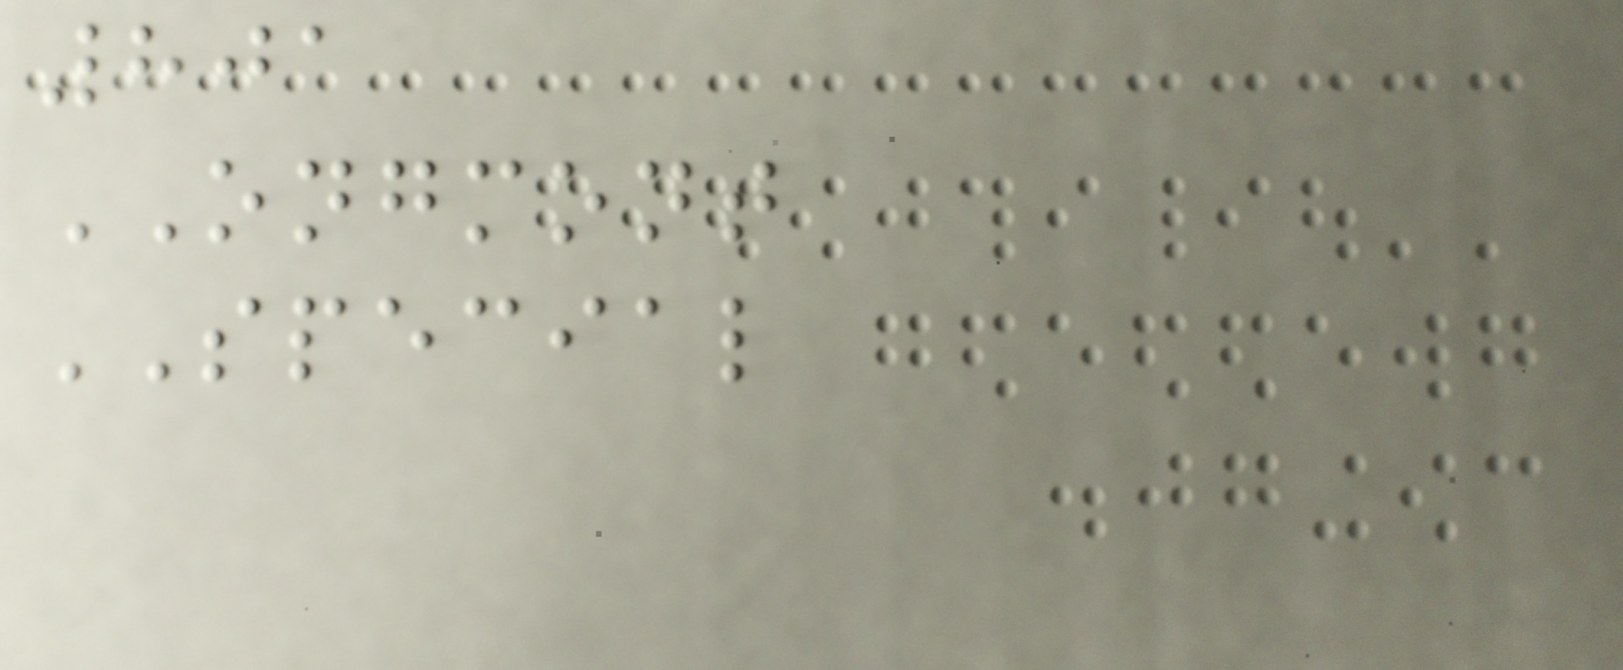801
ONGMONT
SPECIAL
